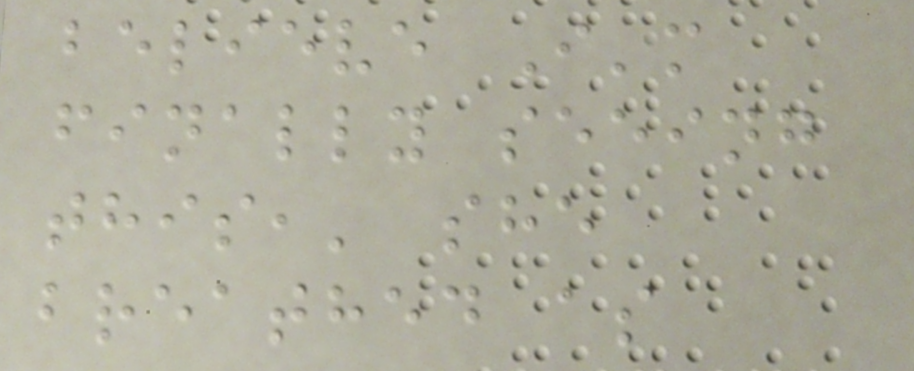believe I'm
finally seeing
this,' she
breathed as
